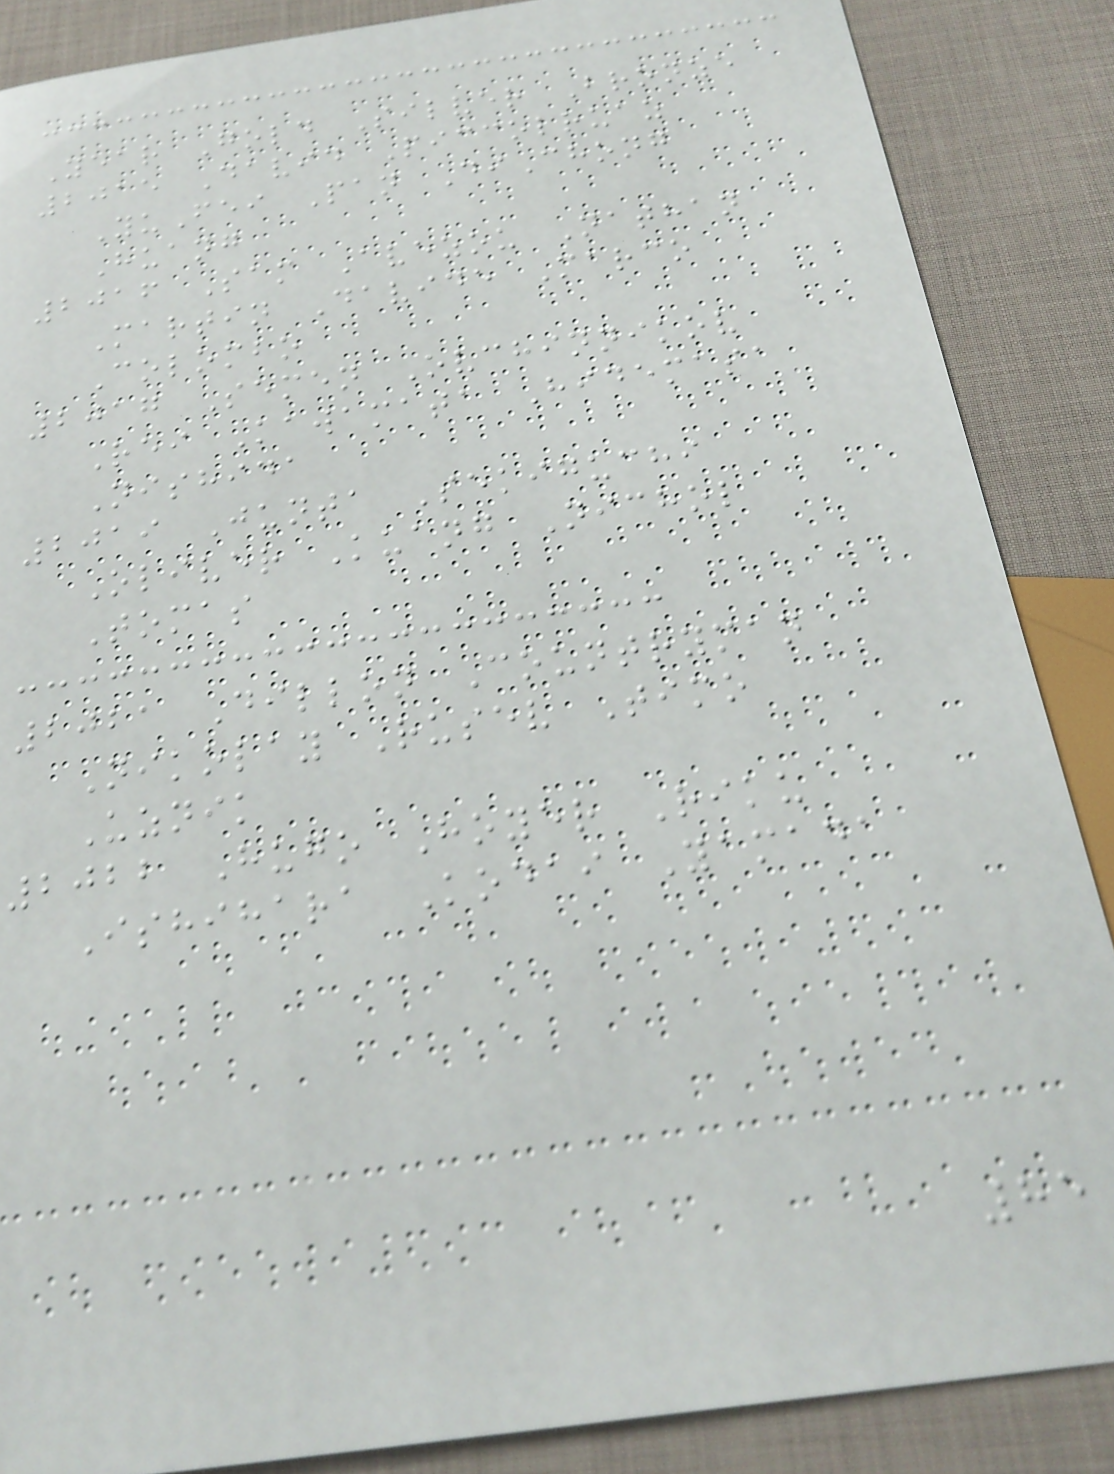Year Gold Silver Bronze
2015 David Piccolruaz
YuFei Pan DiChong
Huang
2016 Sam Avezou Nathan
Martin Davide Marco
Colombo
2017 Semen Ovchinnikov
Rei Kawamata Hidemasa
Nishida
2019 Junta Sekiguchi
Oliver Kuang Nichol
Tomas
2021 Dillon Countryman
Nikolay Rusev Timo
Uznik
2022 Hugo Hoyer Riku
Ishihara Kodai Yamada
85
